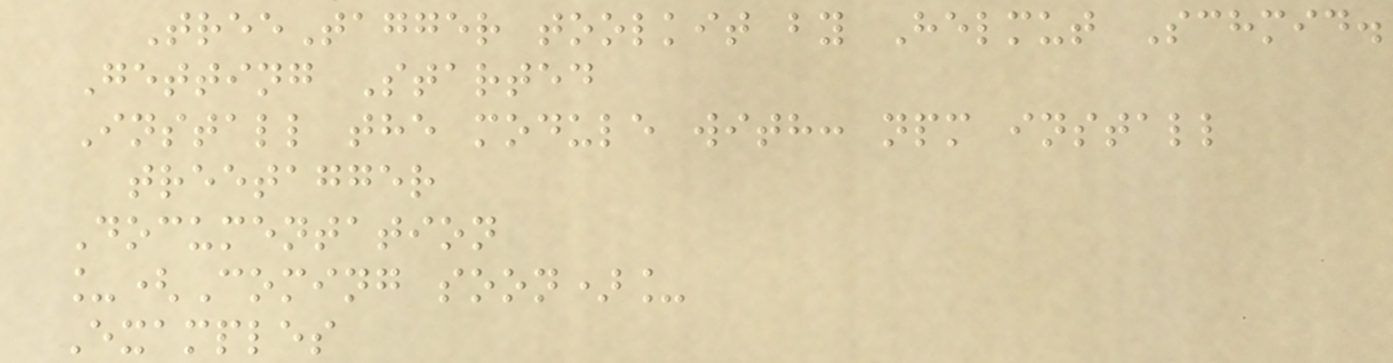TreeTagger toolkit by Helmut Schmid.
Getting Started
Install the module with: npm install
treetagger
Documentation
_(Coming soon)_
Examples
